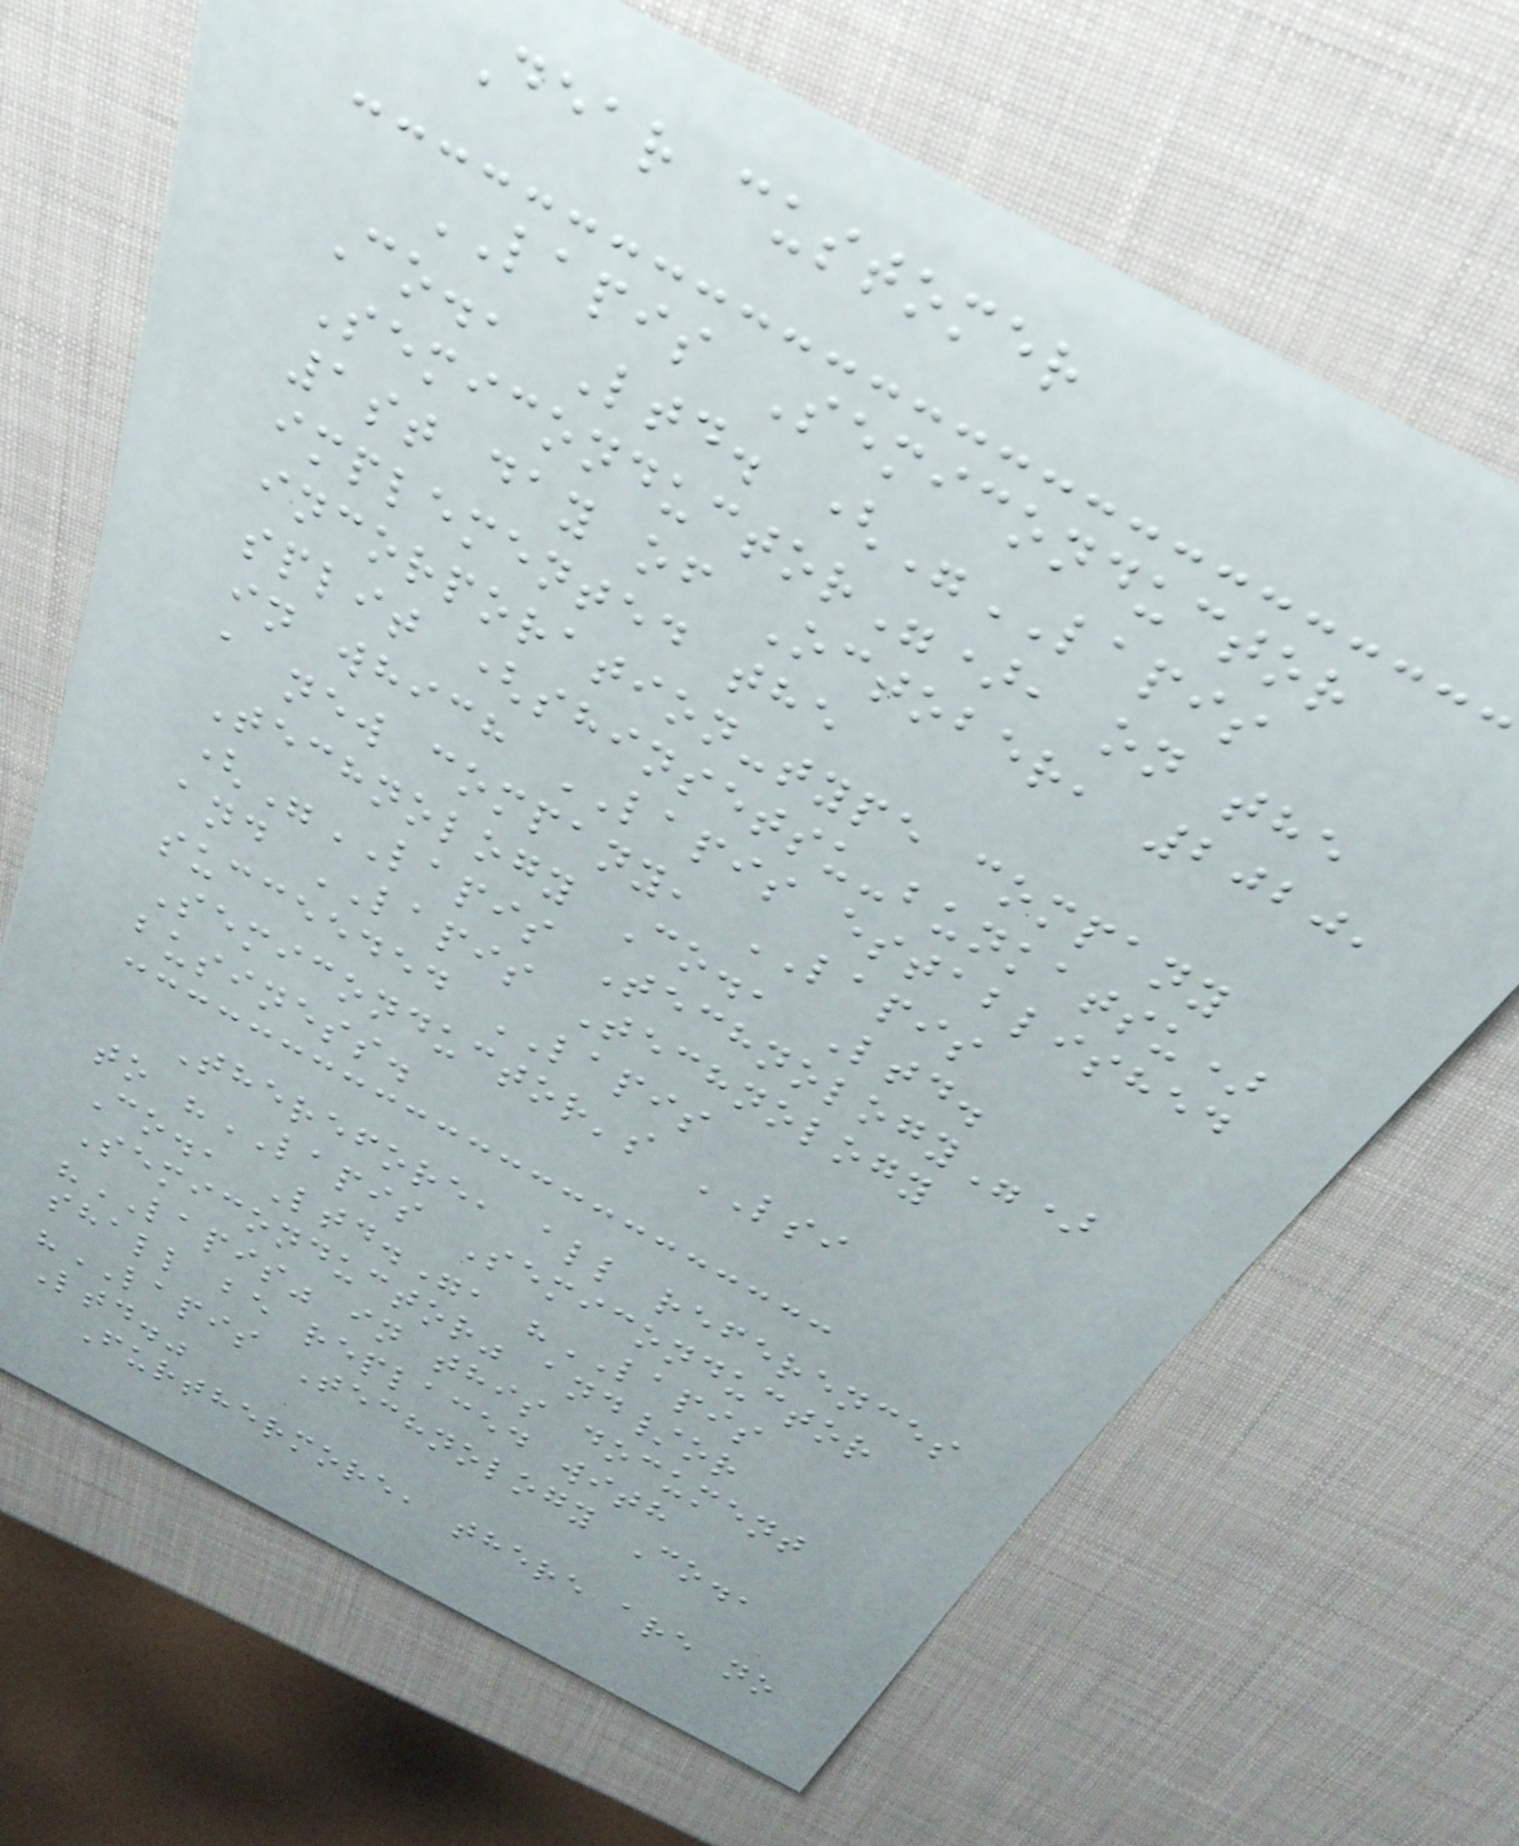Dear customer
LAPIS Semiconductor
Co., Ltd. ("LAPIS
Semiconductor"), on the
1st day of October, 2020,
implemented the
incorporation-type company
split (shinsetsu-bunkatsu)
in which LAPIS established
a new company, LAPIS
Technology Co., Ltd.
("LAPIS Technology")
and LAPIS Technology
succeeded LAPIS
Semiconductor's LSI
business.
Therefore, all references
to "LAPIS Semiconductor
Co., Ltd.", "LAPIS
Semiconductor" and/or
"LAPIS" in this document
shall be replaced with
"LAPIS Technology Co.,
Ltd."
Furthermore, there are no
